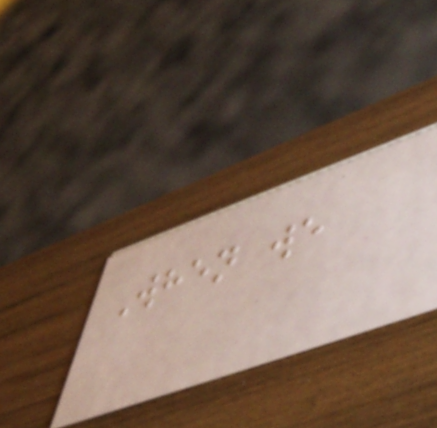When we
